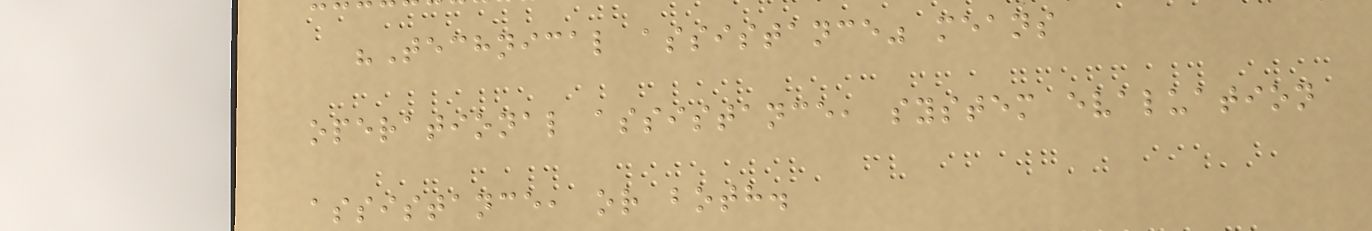"Technical assistance" means
operational assistance, system evaluation
assistance, or both.
